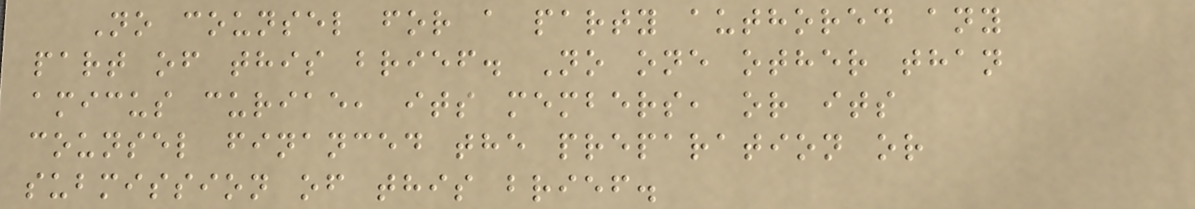No counsel for a party authored any
part of this brief. No one other than
amicus curiae, its members, or its
counsel financed the preparation or
submission of this brief.
